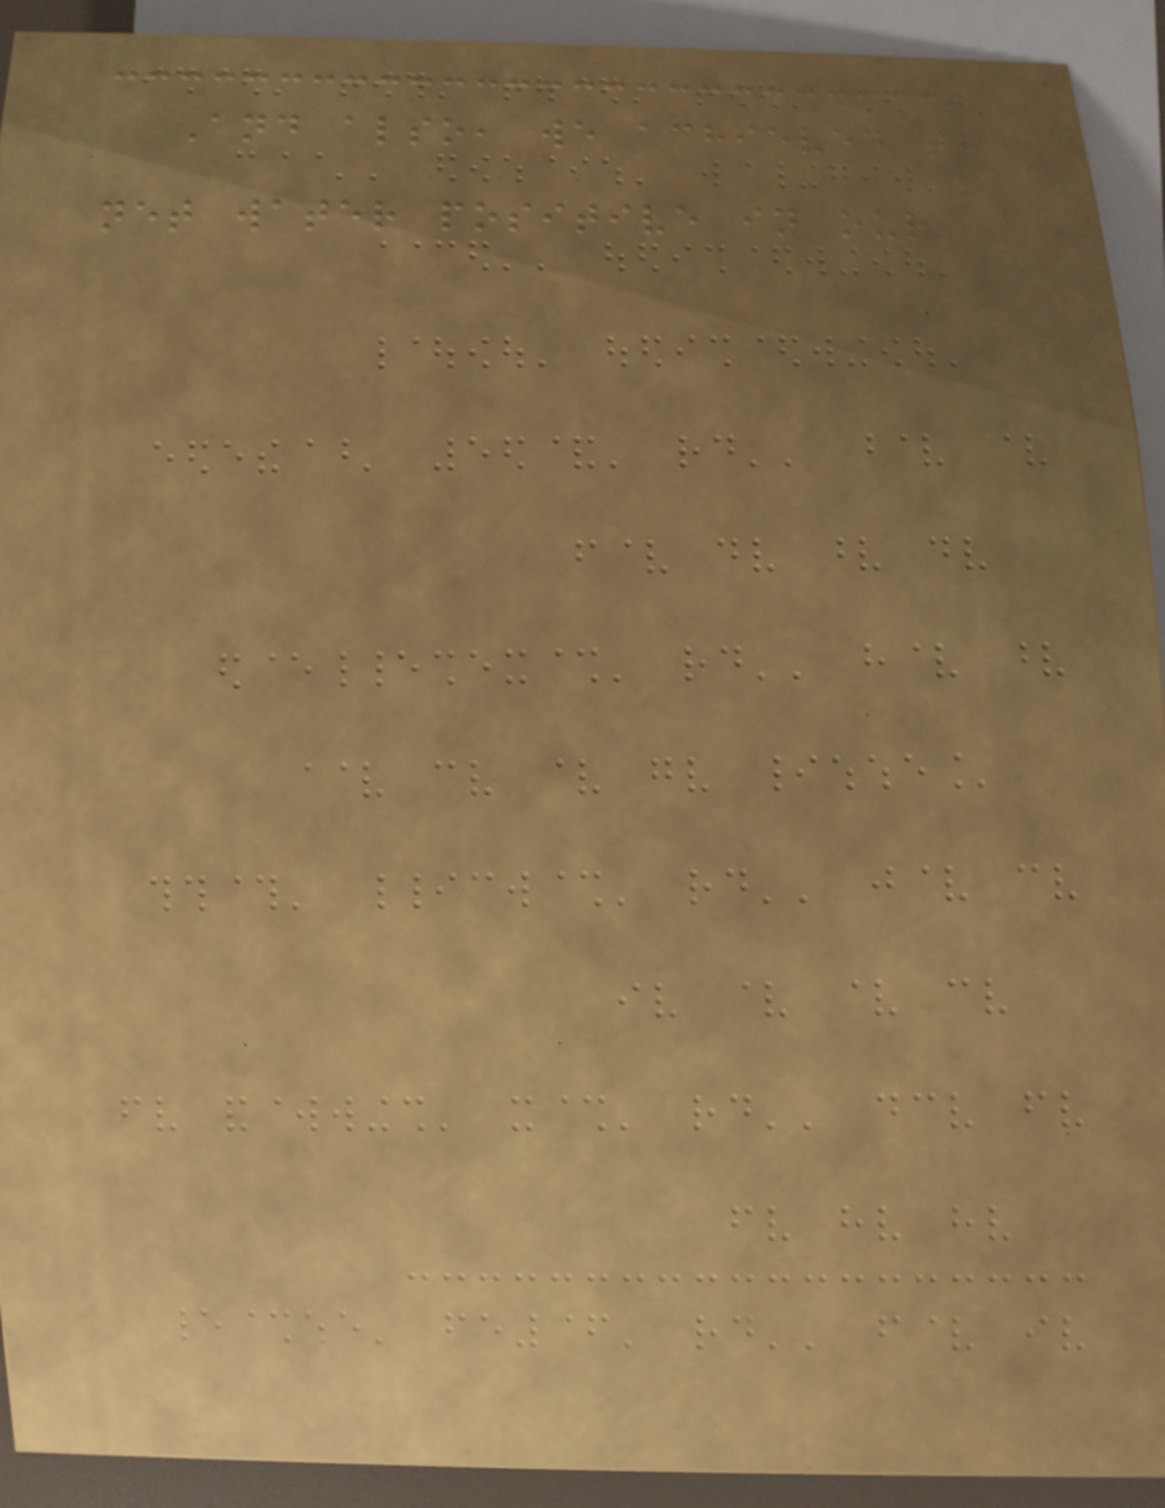And also, we achieved the
net water positive in our
